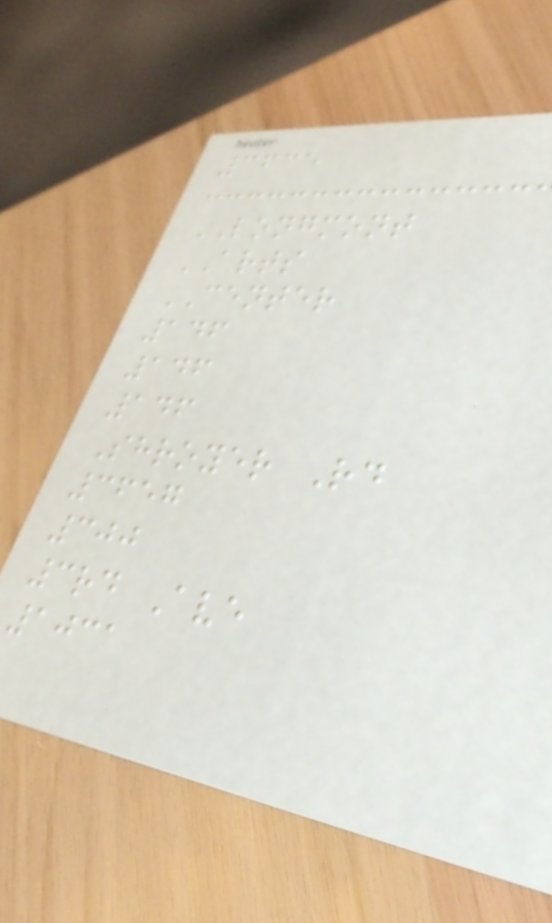3635
LONGMONT
ARTS
CENTER
146
146
146
Shroyer Rd
3657
300
3rd Ave
1031
